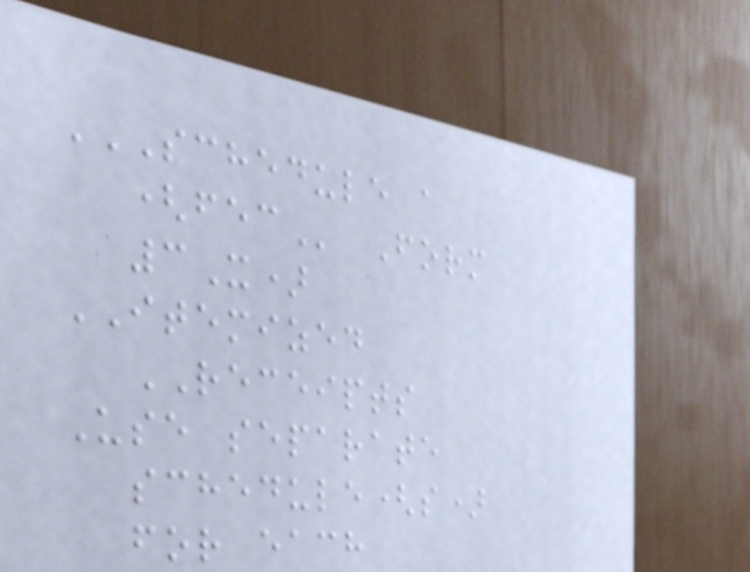SCHEDULE A
(FEC Form
3X)
ITEMIZED
RECEIPTS
Use separate
schedule(s)
for each
